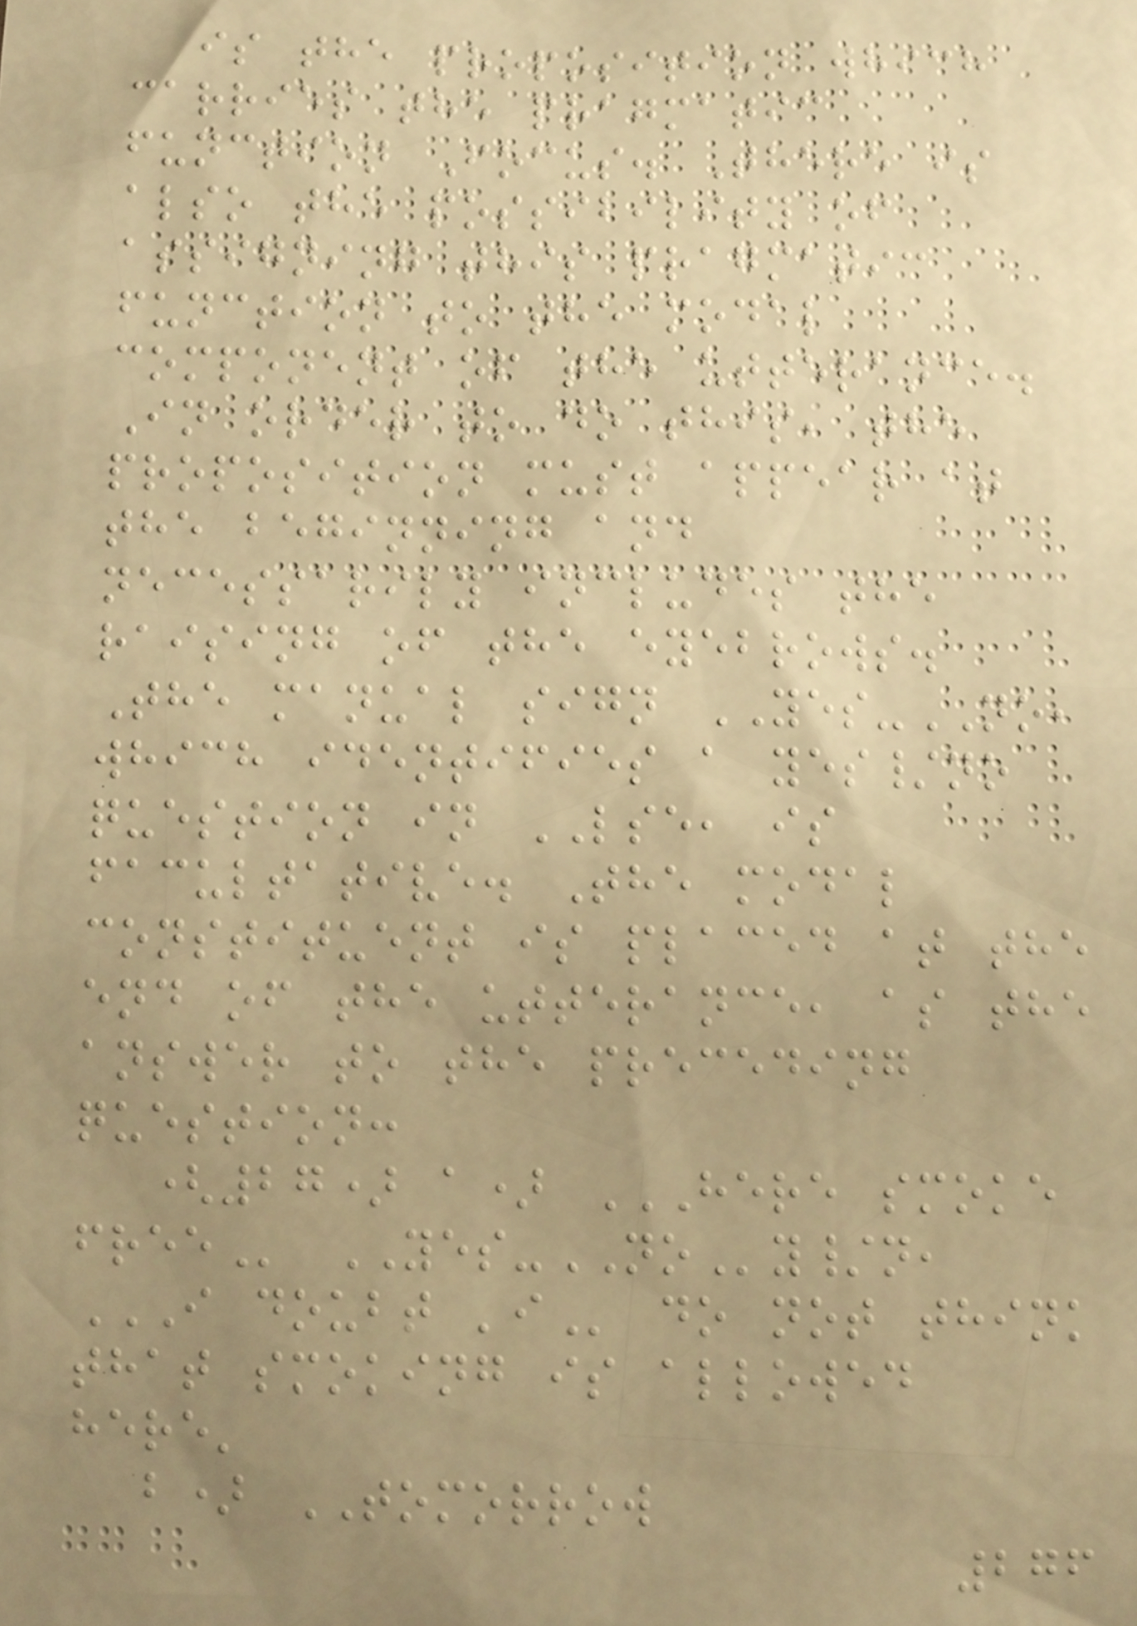is the proposition which
carries the pragmatic
function Focus. There is
also the possibility of
assigning this pragmatic
function to the modal
component of the utterance.
In order to do this, the
proposition must appear at
the beginning and
necessarily includes the
raising of the eyebrows.
The manual sign YES-NO,
which identifies a yes/no
question in LSE, is
facultative. The modal
constituent is placed at the
end of the utterance, as the
answer to the preceding
question:
(27) a) HERE SMOKE
FREE YES-NOy/n,
I DOUBT 'I do not think
that smoking is allowed
here'
b) TOMORROW
276
